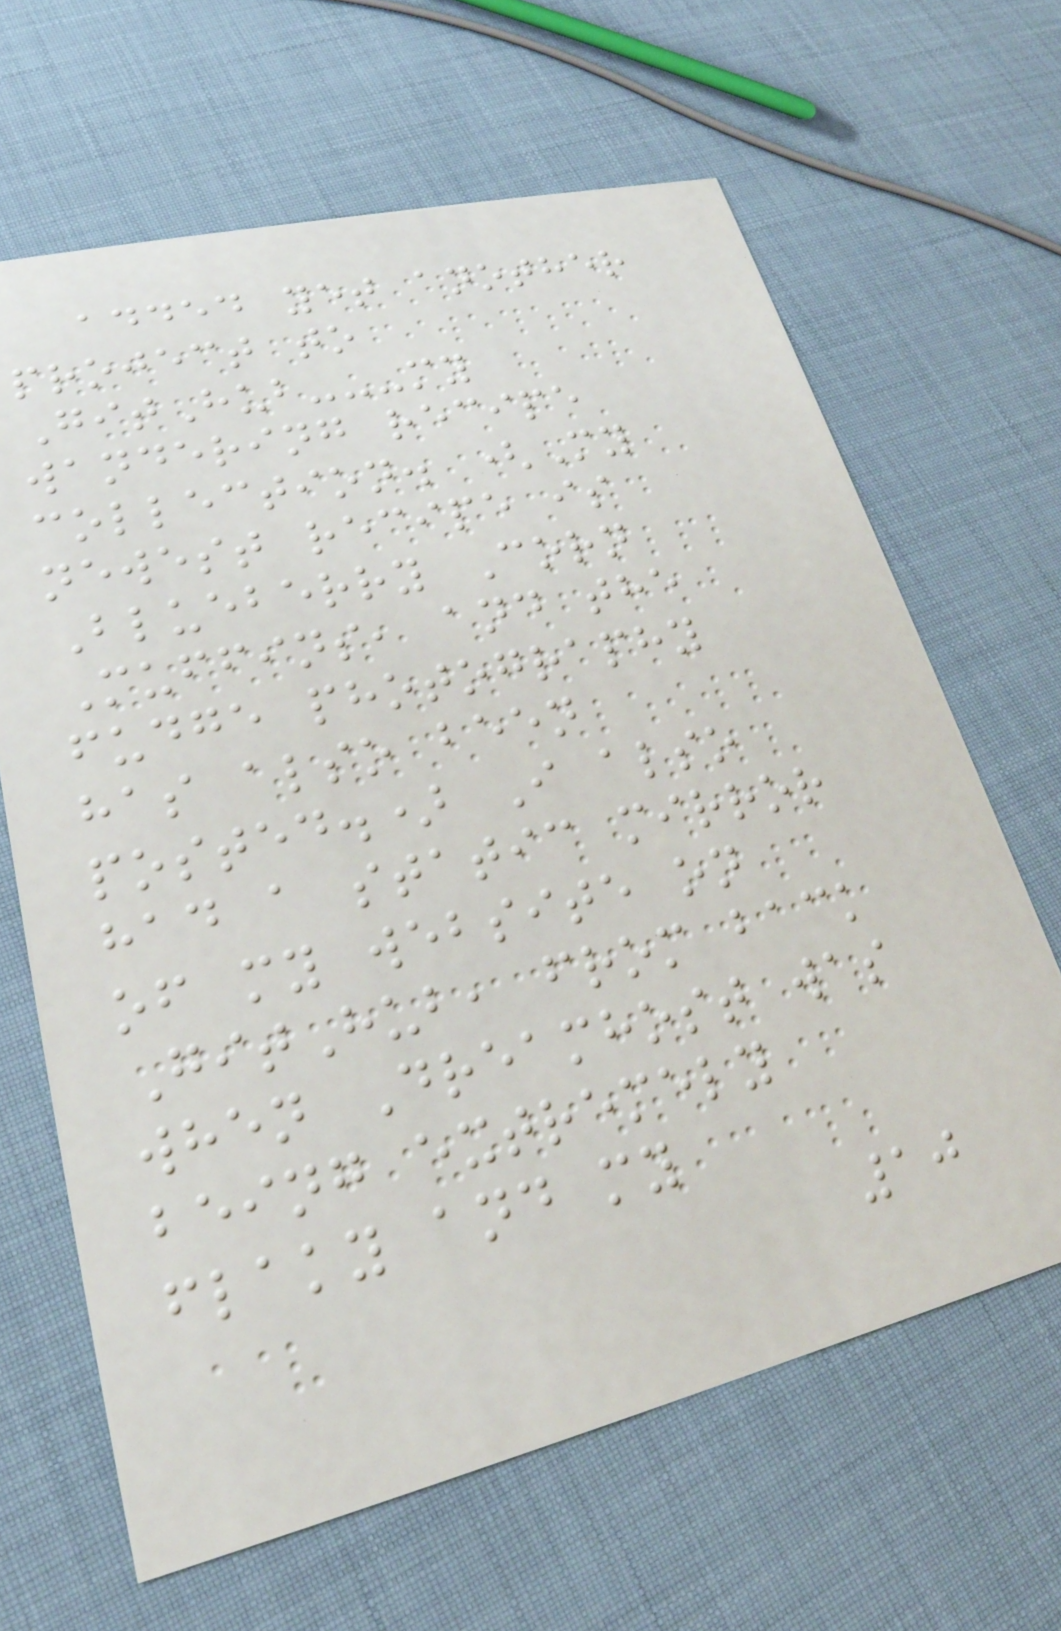added yet another
project to
GitHub---my
wandering recipe
collection. (My
newest recipe is
Blueberry Corn
Muffins, and the
fudge photography
has also been
posted.) I also
had a static mirror
of my website on
GitHub, from back
when Dreamhost was
being extremely
flaky and my
10
